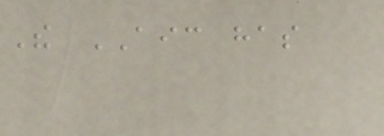The AIC has
